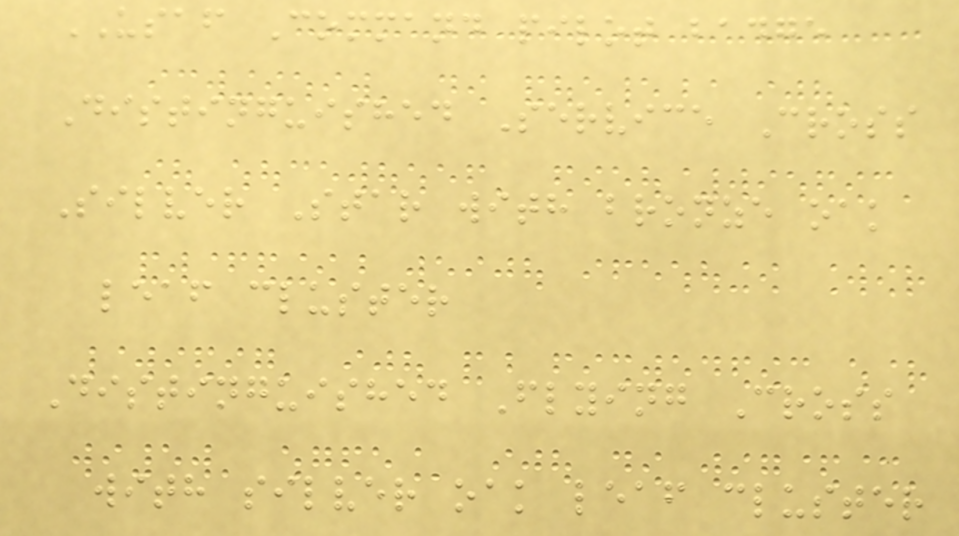USAF Command pilot badge
Distinguished Service Cross
Silver Star with bronze oak
leaf cluster
Distinguished Flying Cross
with silver oak leaf cluster
